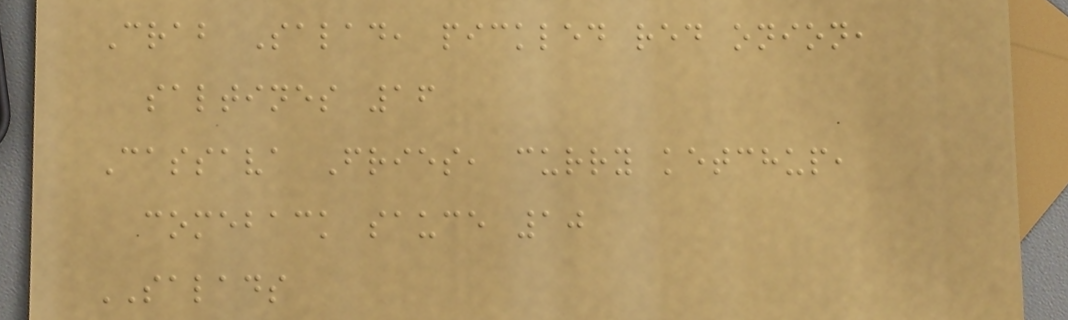Crab Salad, pickled red onion,
saltines 16
Cassava Fries, curry ketchup,
comeback sauce 10
SALADS
